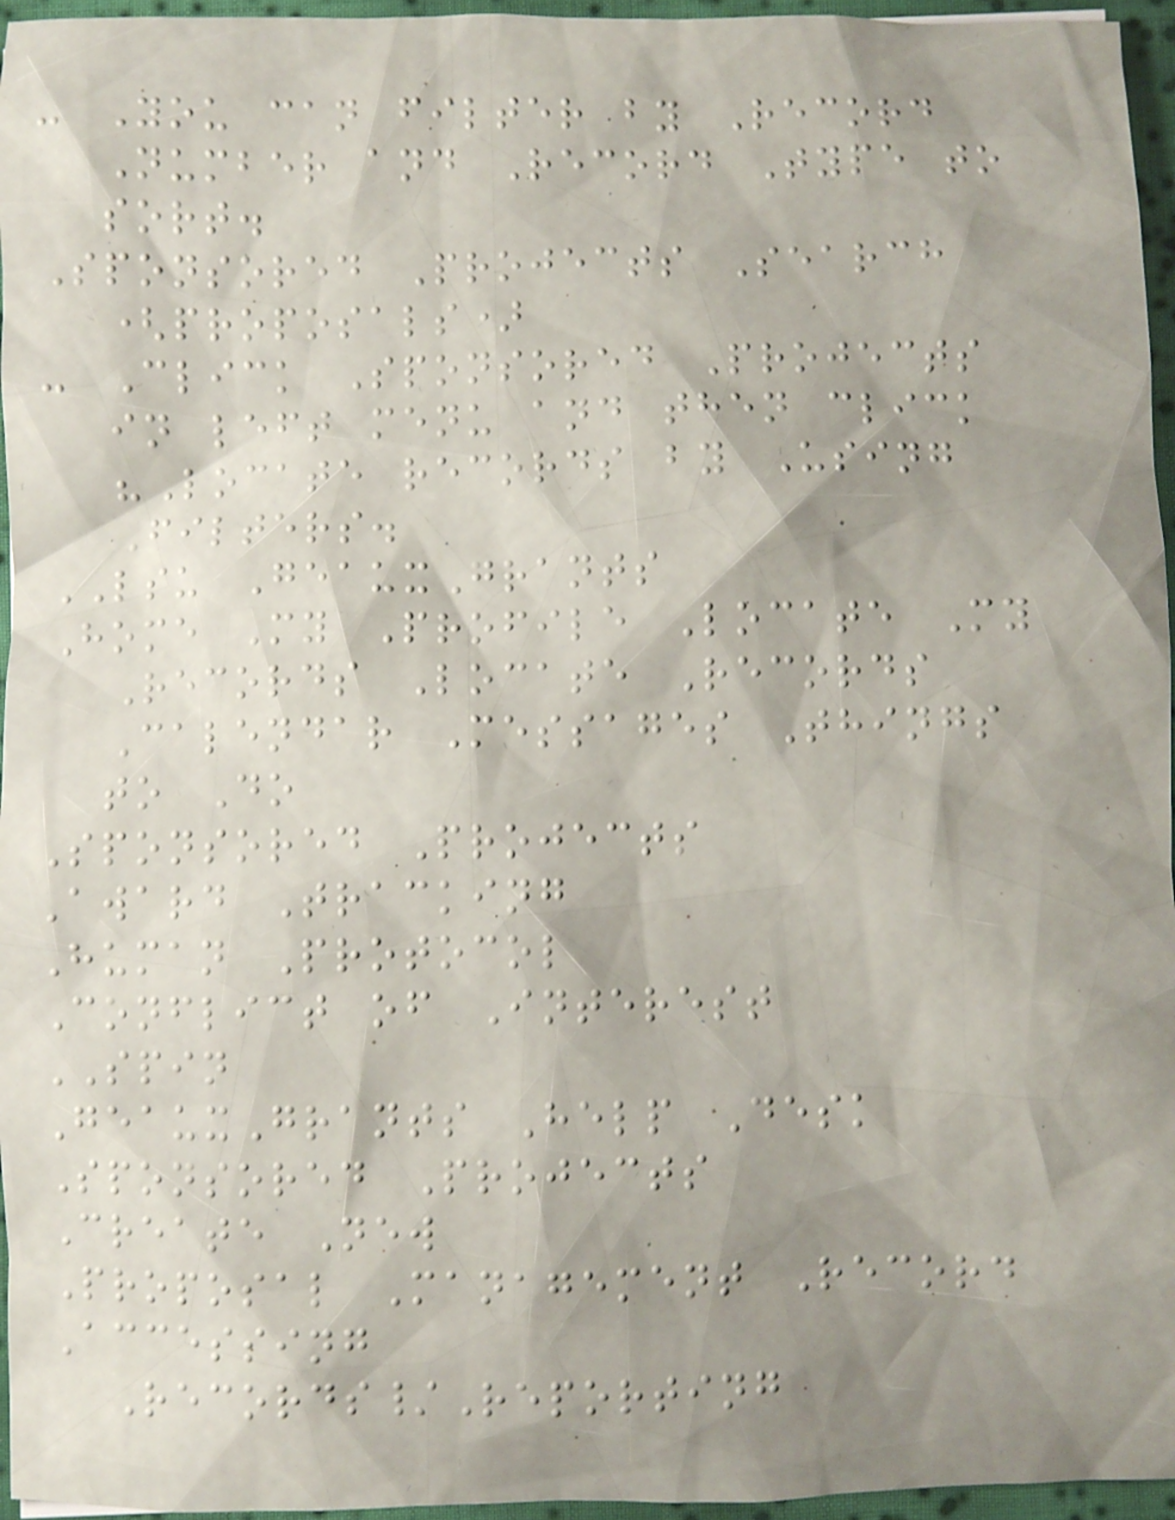- You can filter by Record
Number and Record Type to
sort.
Sponsored Projects Search
(proposals)
- Click Sponsored Projects
in left menu and then click
"Locate records by Using
Filters.
LSU GeauxGrants
Home My Profile Locate My
Records Locate Records
Calendar Messages Things
to Do
Sponsored Projects
Award Tracking
Human Protocol
Conflict of Interest
SPIN
GeauxGrants Help Desk
Sponsored Projects
Create New
Proposal Management Record
Accessing
Records/Reporting
